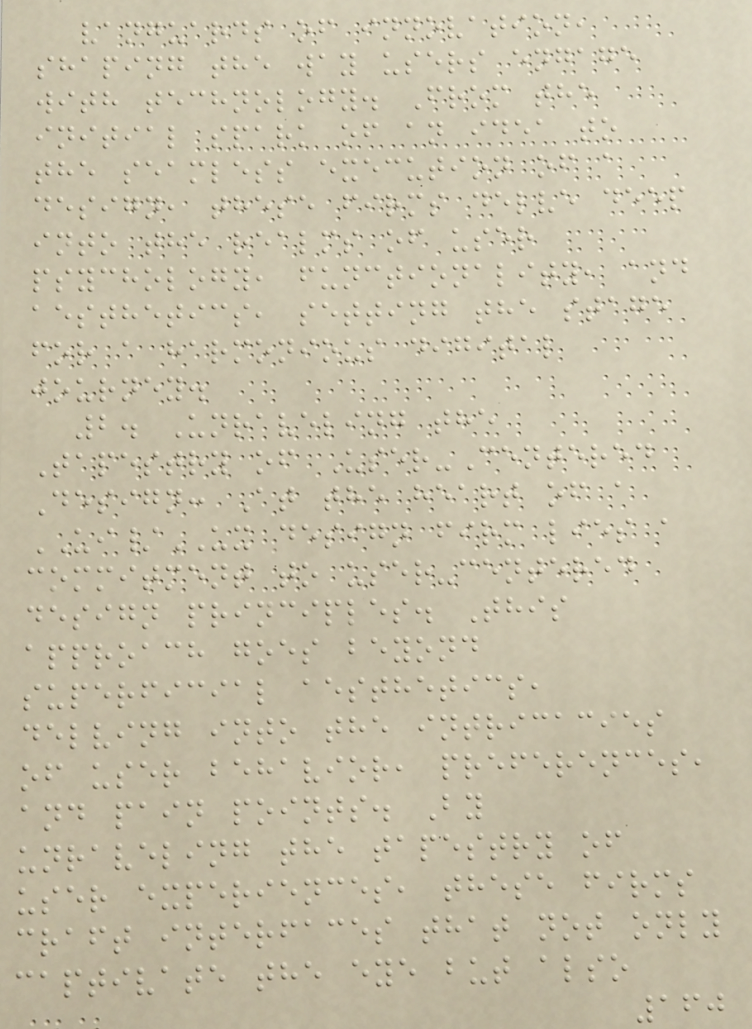vanguards of innovation,
shaping the way users engage
with technology. From the
initial spark of an idea to
the seamless execution of a
design, these firms delve deep
into the realms of user
psychology, functionality, and
aesthetics, setting the stage
for a harmonious digital
journey.
2. Unraveling the
Tapestry of User-Centered
Design: At the heart of a
UI/UX design firm lies a
commitment to user-centered
design principles. This
approach goes beyond
superficial aesthetics,
delving into the intricacies
of user behavior, preferences,
and pain points. By
unraveling the tapestry of
user experiences, these firms
craft interfaces that not only
captivate the eye but also
160
